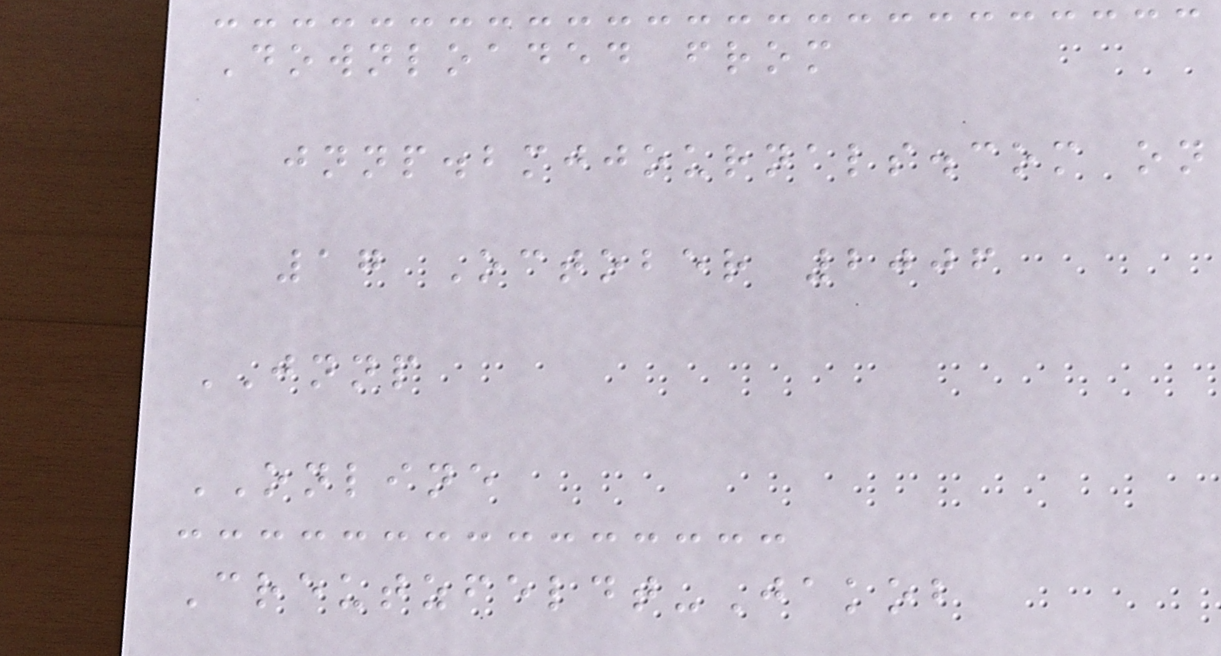Downloaded from
jnnp.bmjjournals.com on
17 October 2006
JNNP
ONLINE
Creutzfeldt-Jakob
